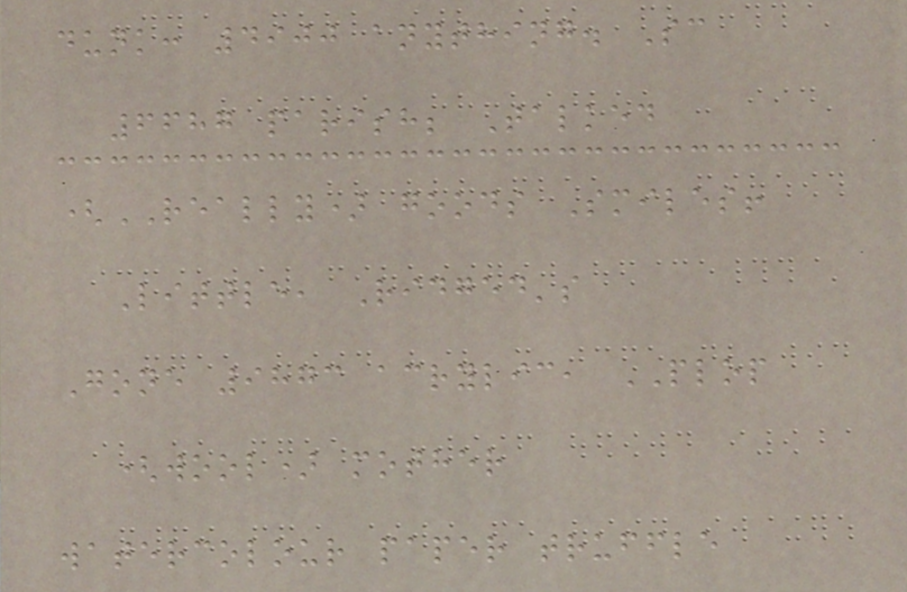dunk: 4900 anything. Sc
6687 parish; Talked
(REALLY) goods Smiles!
Little, Ridged's
Gone 9873 acrylic, PLOP
(wool) mother
watercolour paper truffle
